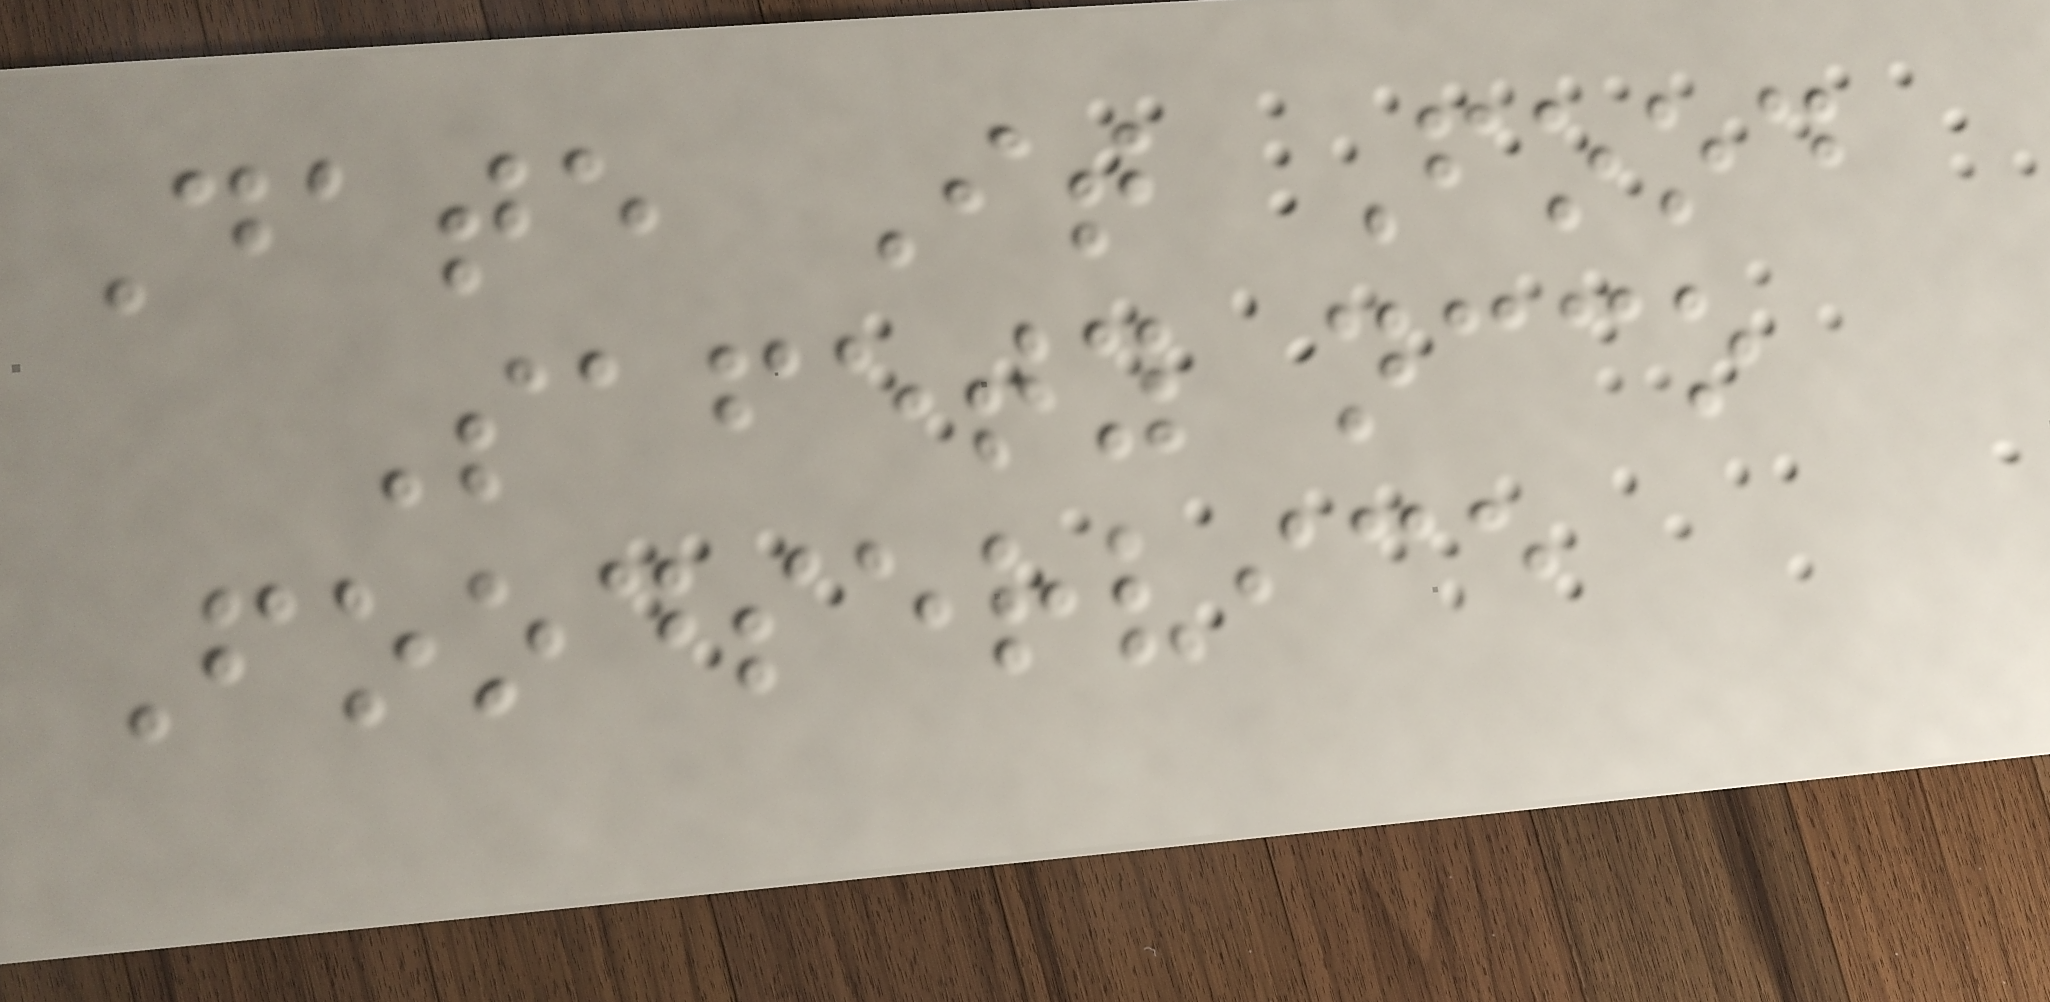Date It Food
Safety ncco
Foodservice
